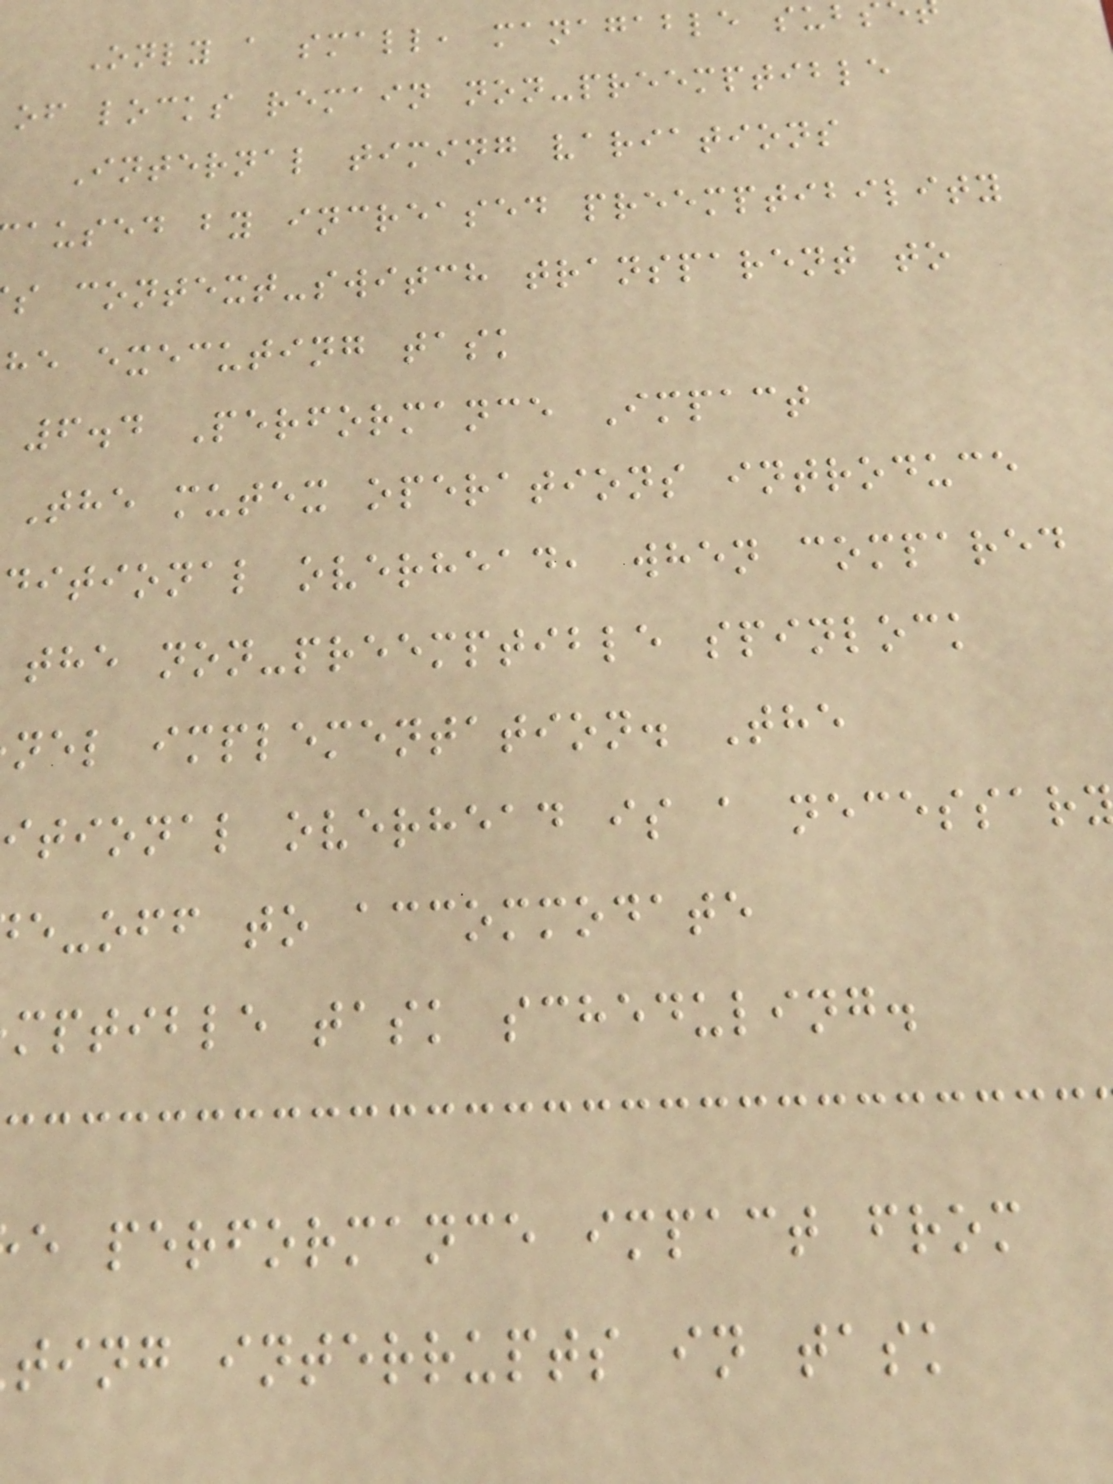Only a small, managable sub
of locks remain non-preemptible
Internal timing variations
aused by increased preemptibility
s context-switch transparent to
he executing task
6.4 Performance Impact
The mutex operations introduce
ditional overhead, when compared
the non-preemptible spinlock
nel implementation. The
itional overhead is a necessar
e-off to accommodate
mptible task scheduling.
e performance impact from
ting interrupts in task
